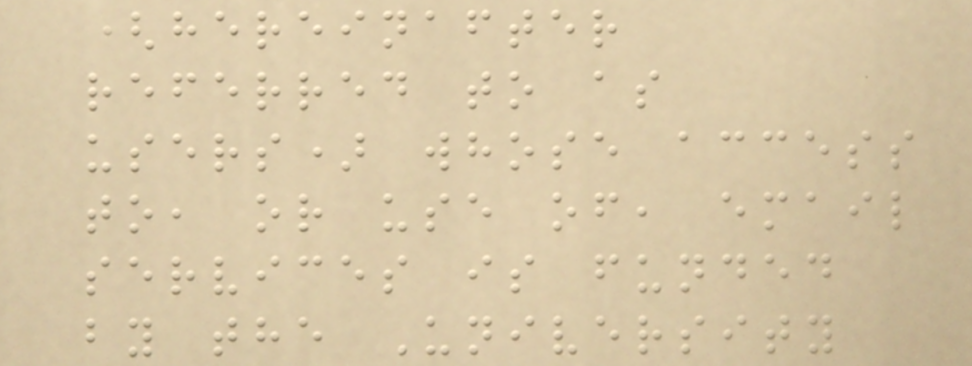(hereinafter
referred to as
users) whose access
to, or use of, email
services is funded
by the University
